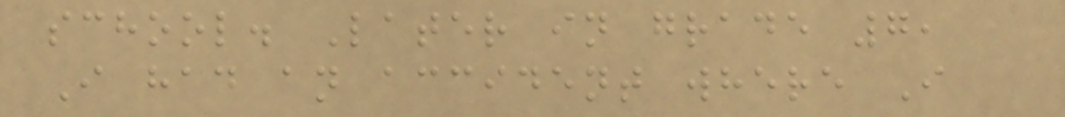school. Later in grade 7,
I had an accident where I
